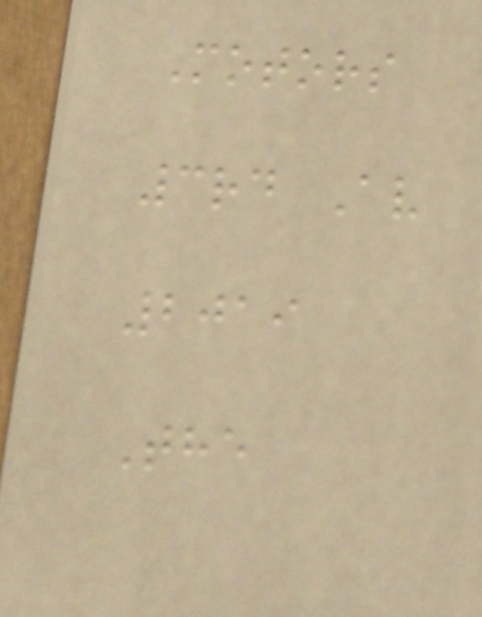Motors
3rd Av
2019
The
